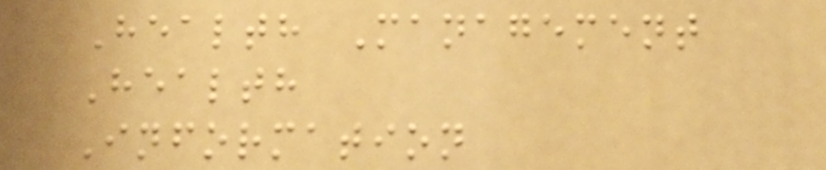Health Management
Health
Information
